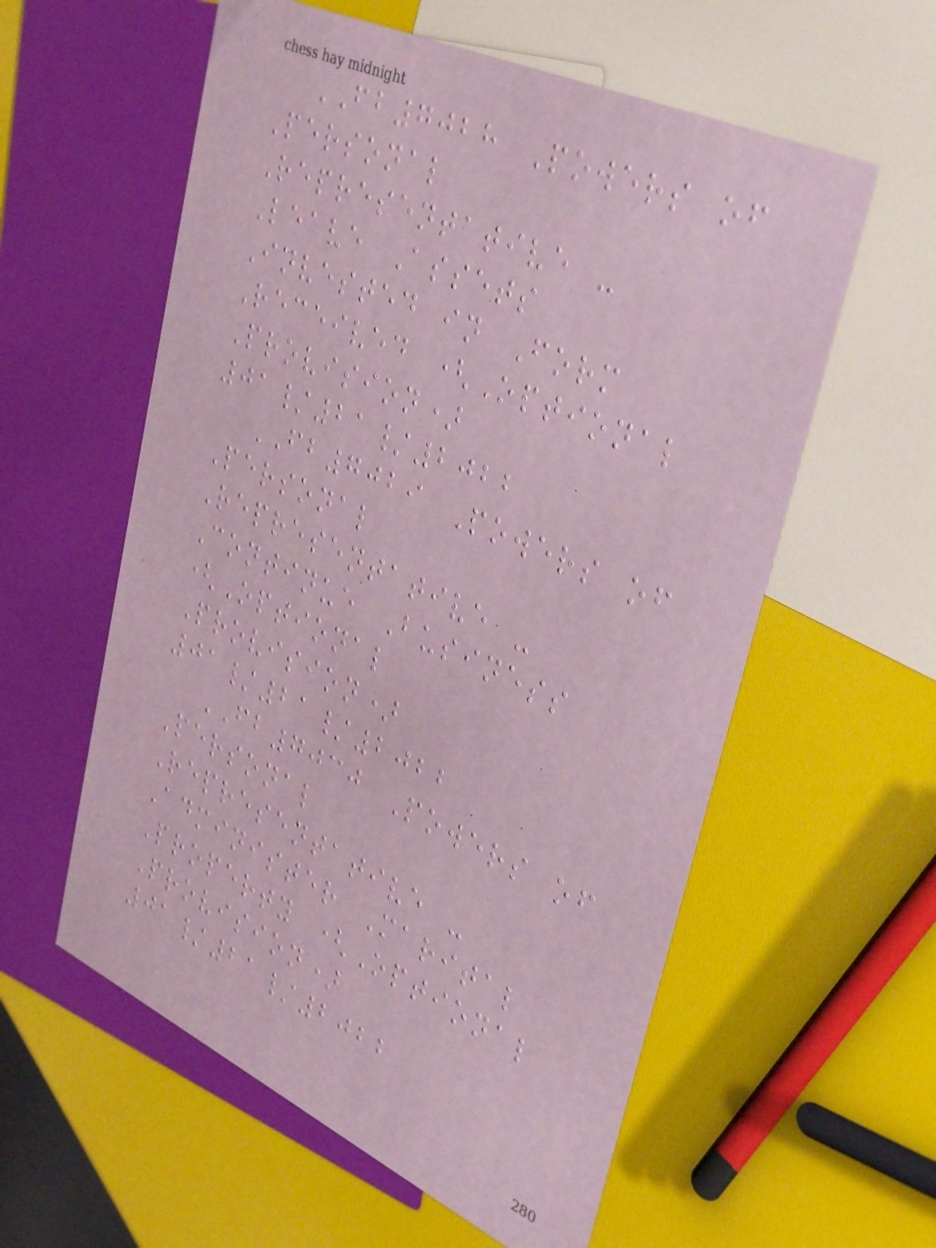FB7028 Powers of
Personal
Representative -
Leave Assets
Invested in Form
Received (Optional
Provision)
01/21/2022
FB7029 Powers of
Personal
Representative -
Continue Business
(Optional
Provision)
01/21/2022
FB7030 Powers of
Personal
Representative -
Administer Marital
Property (Optional
Provision)
01/21/2022
